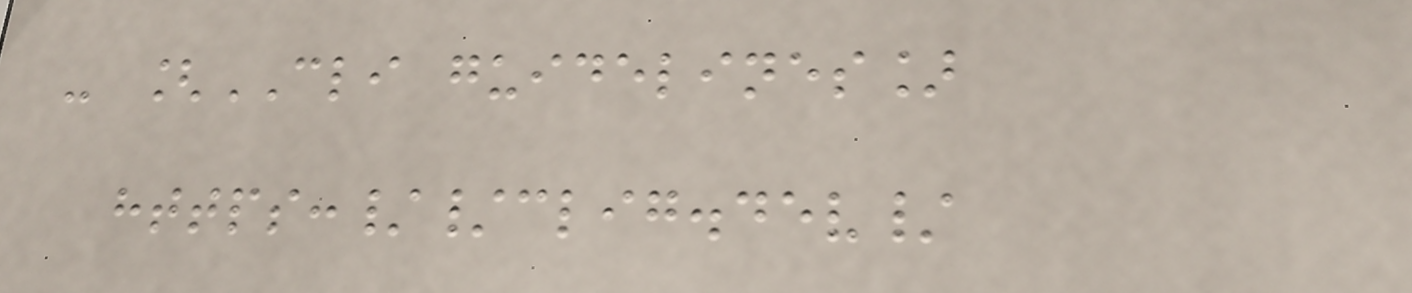- [CLI guidelines]
https://clig.dev/
